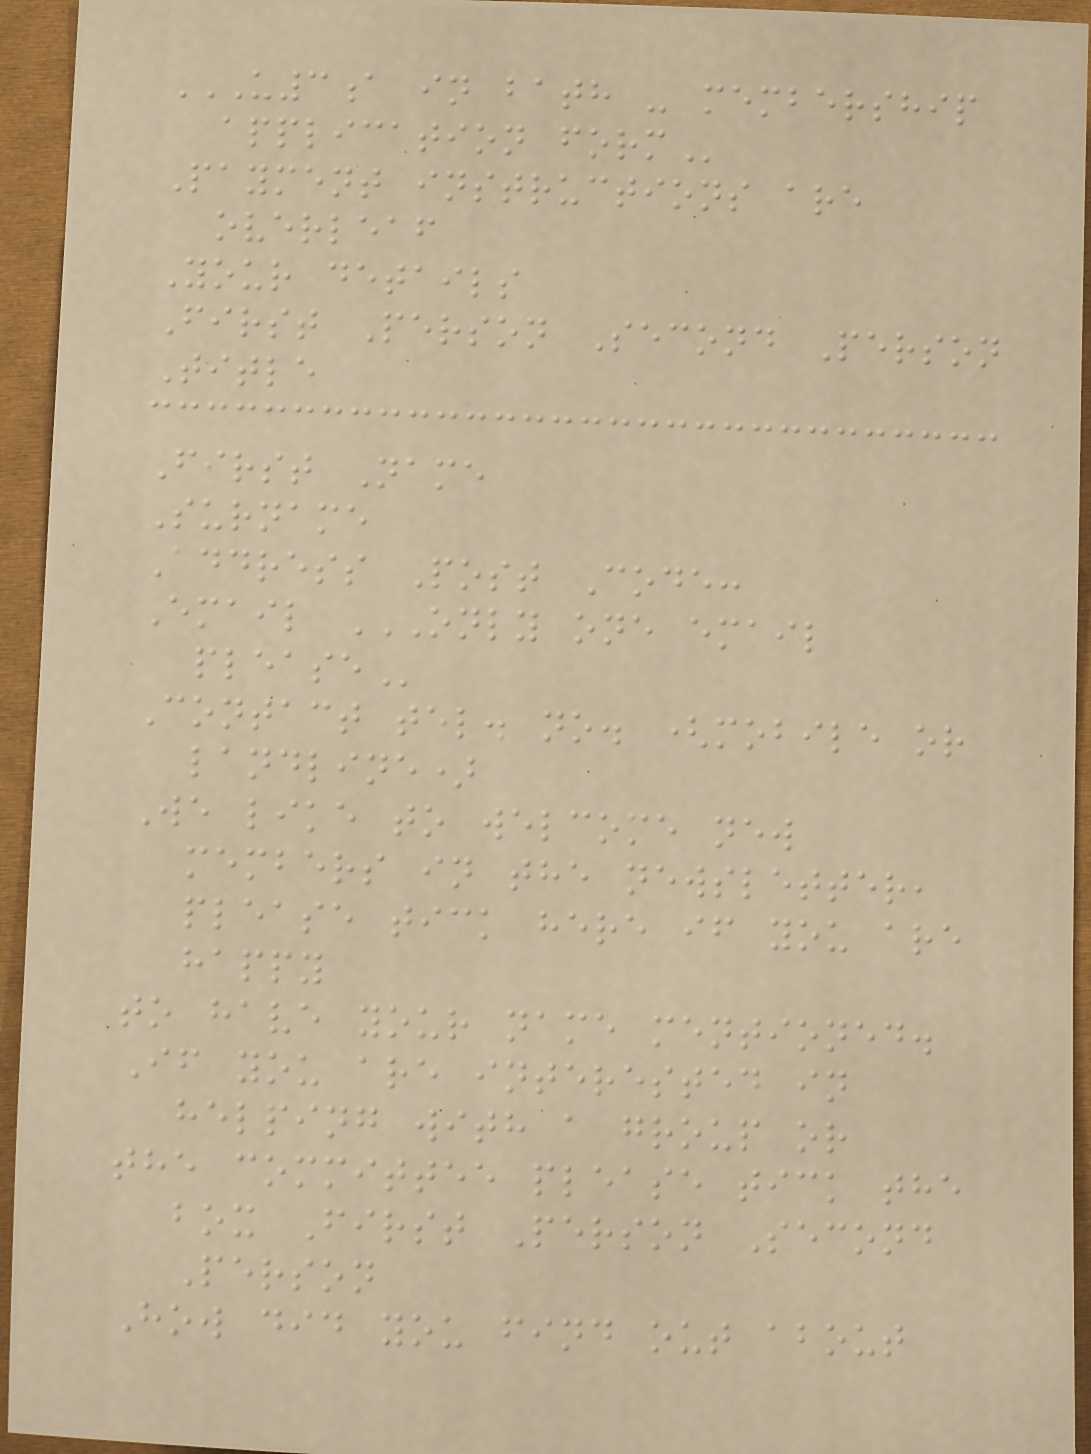U3A IN BATH - MEMBERSHIP
APPLICATION FORM
Payment instructions are
overleaf
Your details
First Person Second Person
Title
First Name
Surname
Address Post Code:
Email ONLY ONE EMAIL
PLEASE
Contact tel. no. (mobile or
landline)
We like to welcome new
members in the newsletter,
please tick here if you are
happy
to have your name mentioned.
If you are interested in
helping with a group or
the committee please tick the
box First Person Second
Person
How did you find out about
